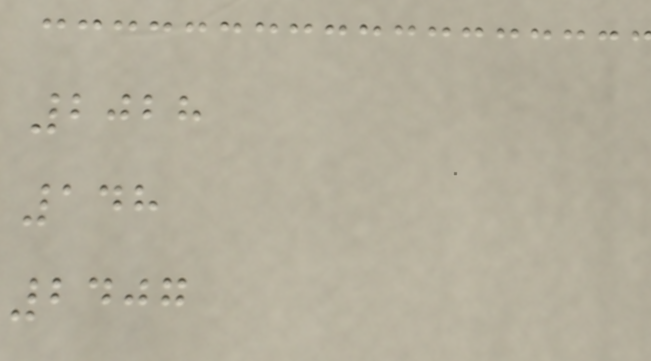2028
148
2407
